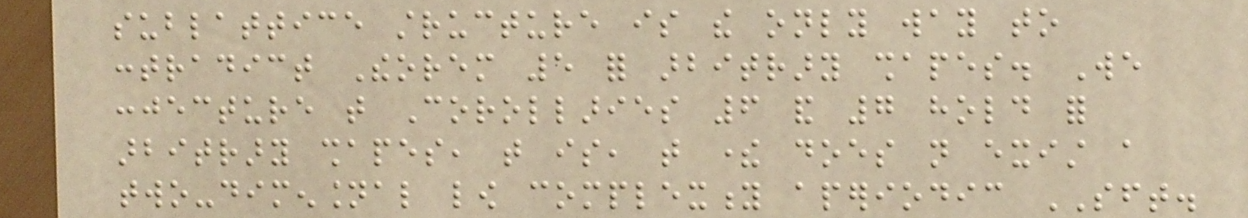sublattice structure is the only way to
contradict Theorem 5 for arbitrary shapes. We
conjecture that Corollaries 6 and 7 hold for
arbitrary shapes, that is, that there does not exist a
two-dimensional low complexity aperiodic SFT.
